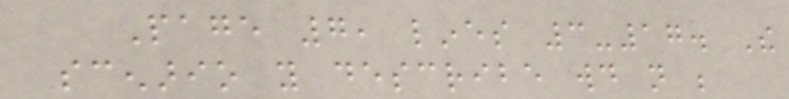Page 7, lines 3-17. The
scenario you describe would not be
